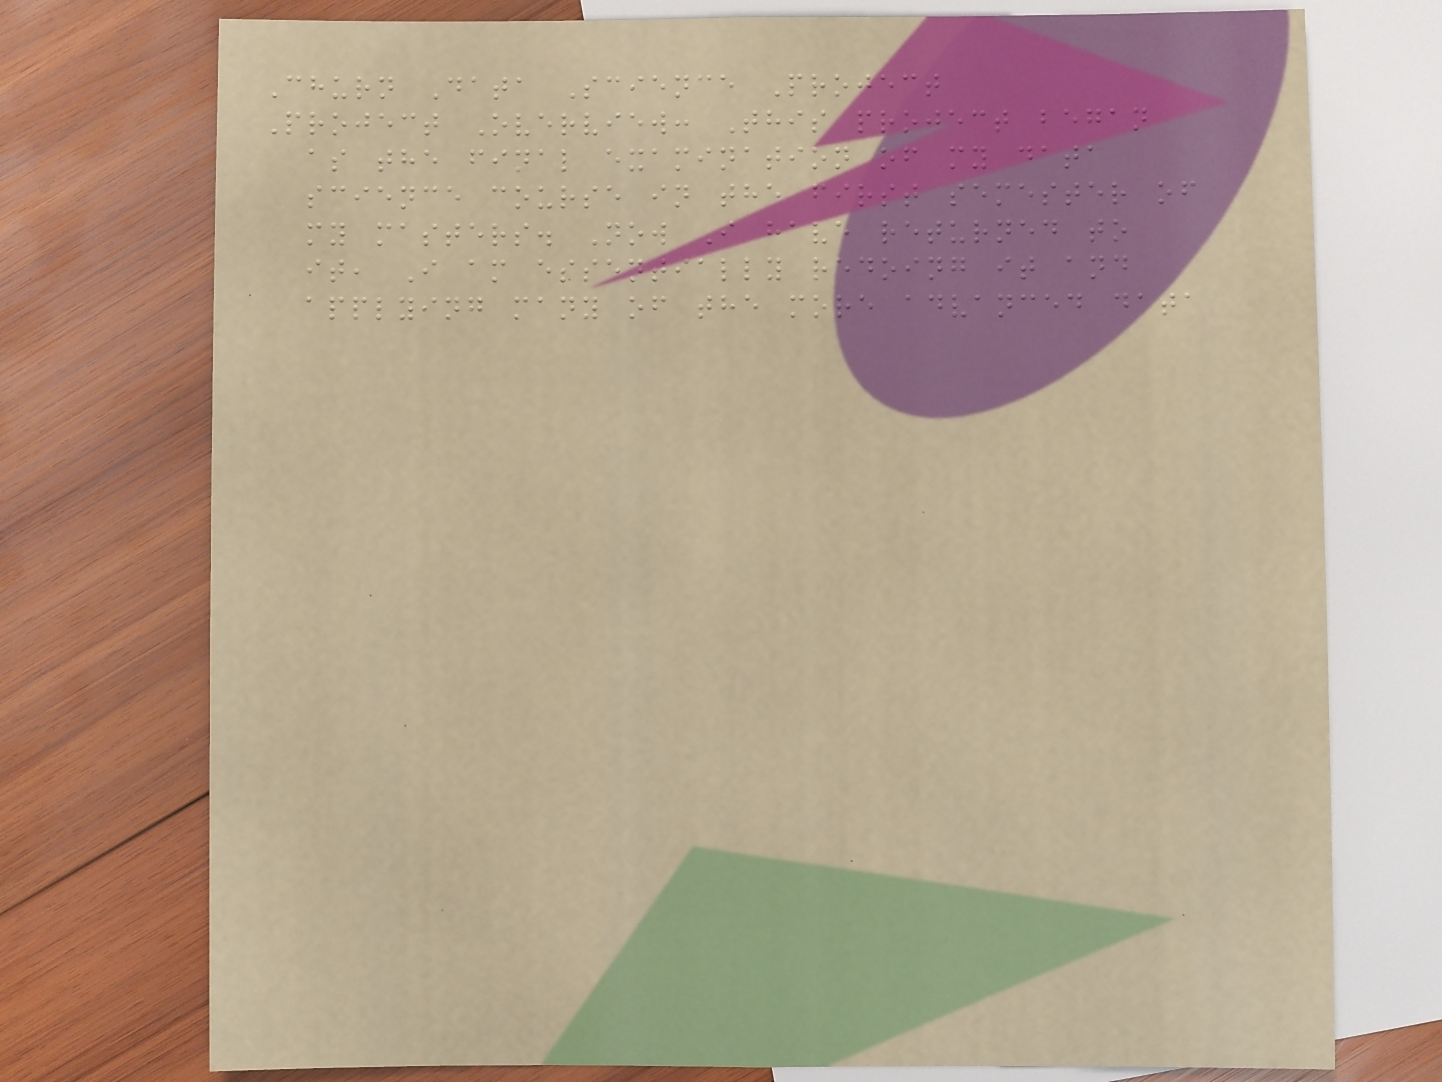Churn Data Science Project
Project Overview: This project began
as the final examination of my data
science course in the first semester of
my masters. Now I have returned to
it, I am essentially redoing it and
applying many of the more advanced data
